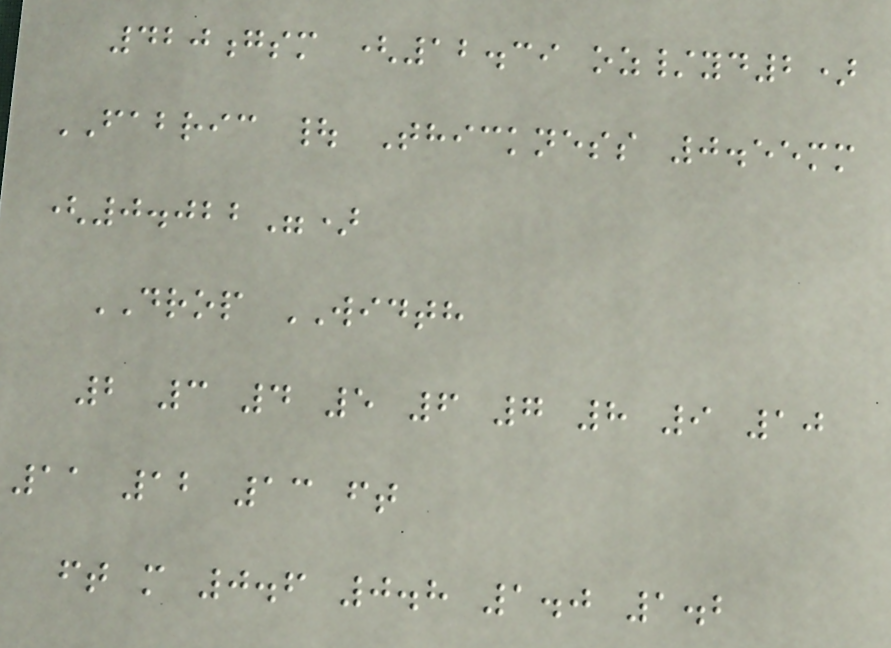420gsm (12.39 oz/yd2)
FABRIC | Thickness 0.55mm
(0.022")
DROP WIDTH
2 3 4 5 6 7 8 9 10
11 12 13 ft
ft m 0.6 0.8 1.0 1.2
